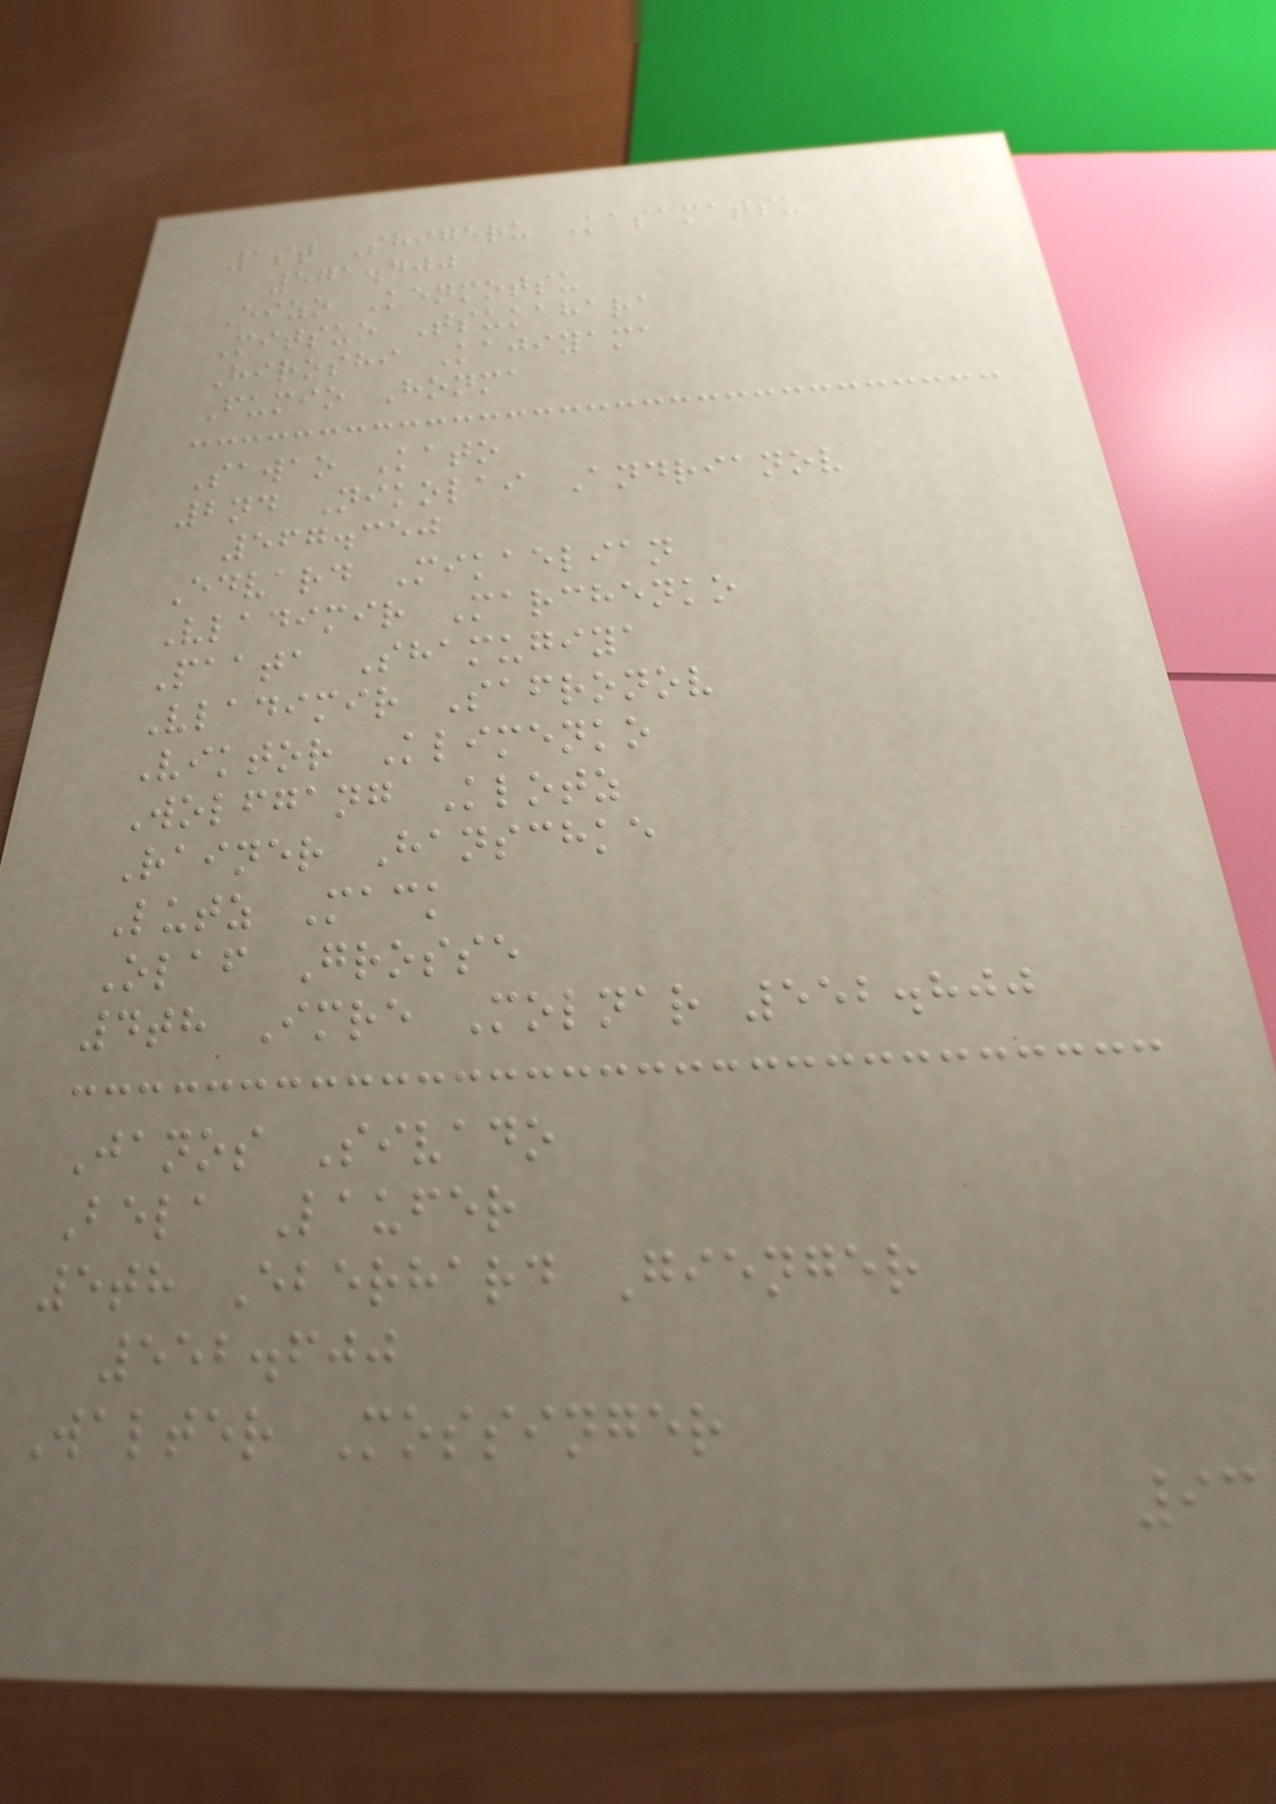1st Shigeru Kasamatsu
571.400
Eizo Kenmotsu
Mitsuo Tsukahara
Hiroshi Kajiyama
Fumio Honma
Sawao Kato
2nd Nikolai Andrianov
567.350
Edvard Mikaelian
Vladimir Marchenko
Paata Shamugiya
Vladimir Safronov
Viktor Klimenko
Wolfgang Klotz
Rainer Hanschke
Lutz Mack
Olaf Grosse
4th Imre Molnar 552.800
Janos Sivado
Bela Laufer
5th Eberhard Gienger
552.600
Walter Mossinger
93
